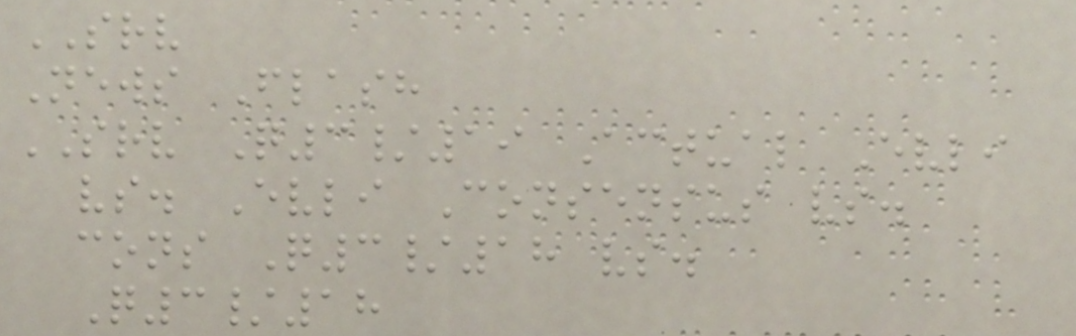SRV
News Flash
SRV Q3/19 Actual Evli
vs. Evli Consensus vs.
cons Q3/18 vs.
Q3/18
